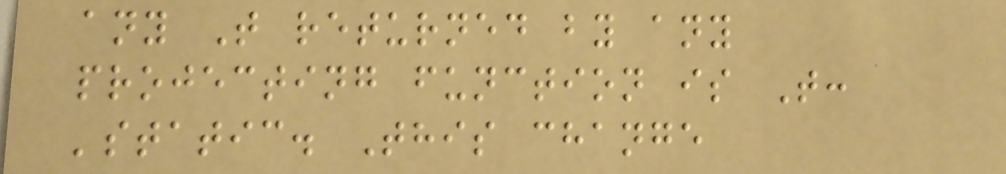any T returned by any
projecting function is T:
'static. This change
